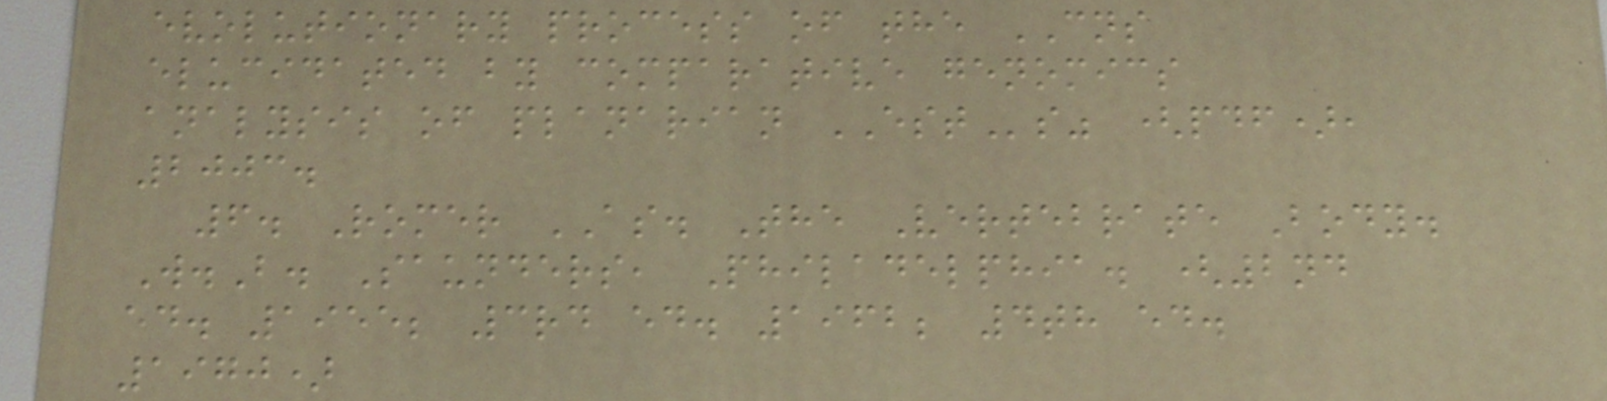evolutionary process of the CNS
elucidated by comparative genomics
analysis of planarian ESTs" (pdf),
2003.
6. Romer AS. The Vertebrate Body.
W.B. Saunders, Philadelphia. (2nd
ed. 1955; 3rd ed. 1962; 4th ed.
1970)
